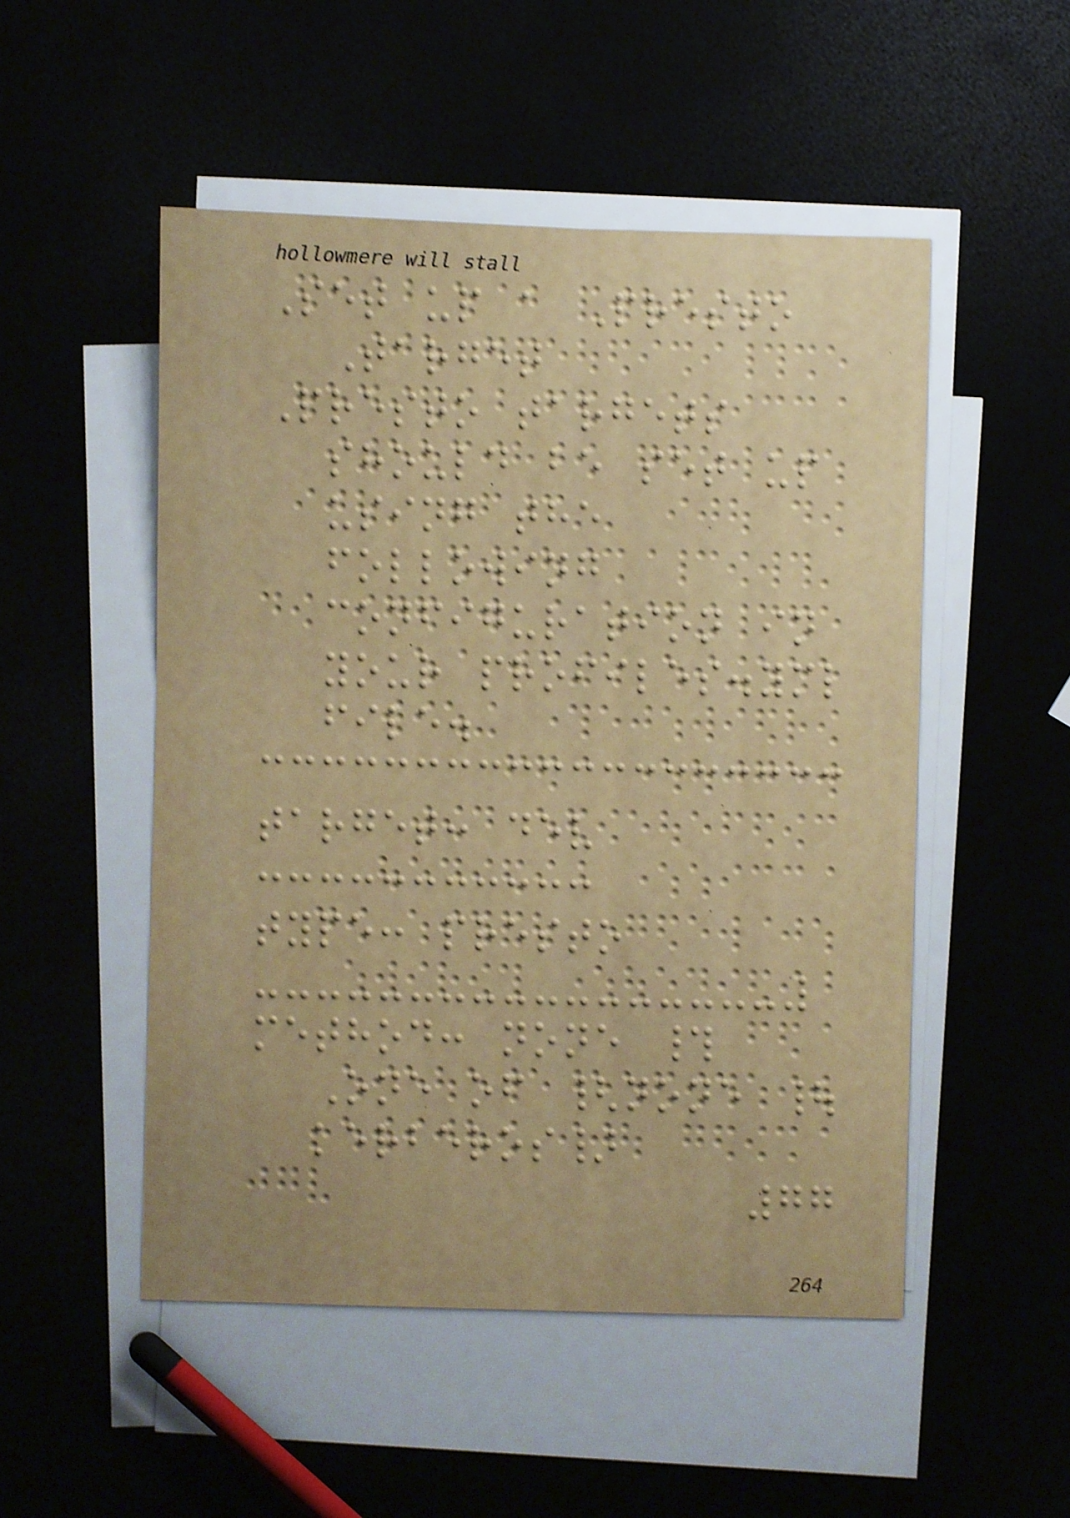Set up a Presto
Target
Presto targets
should be set up
using the
following
configuration in
your profiles.yml
file.
target: dev
type: presto
method: none #
One of {none |
kerberos}
77
